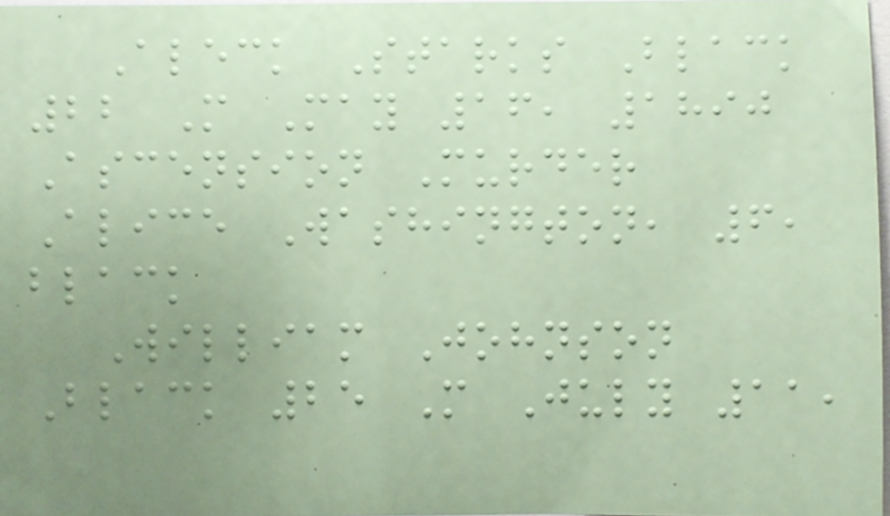Aleck Starks Black
22 M May 16, 1890
Ascension Murder
Alice Washington, 6,
black
William Johnson
Black 25 M July 11,
